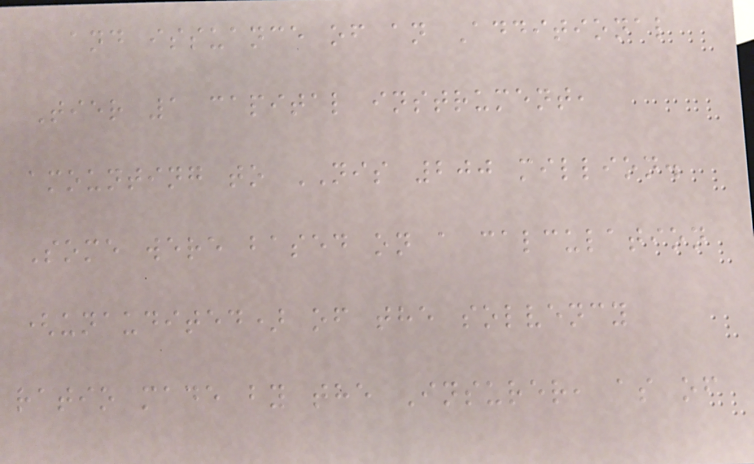and issuance of an Additional
Tier 1 capital instrument,
amounting to NIS 200 million.
Some were based on a calculation
(unaudited) of the solvency
ratio made by the Insurer, as of
